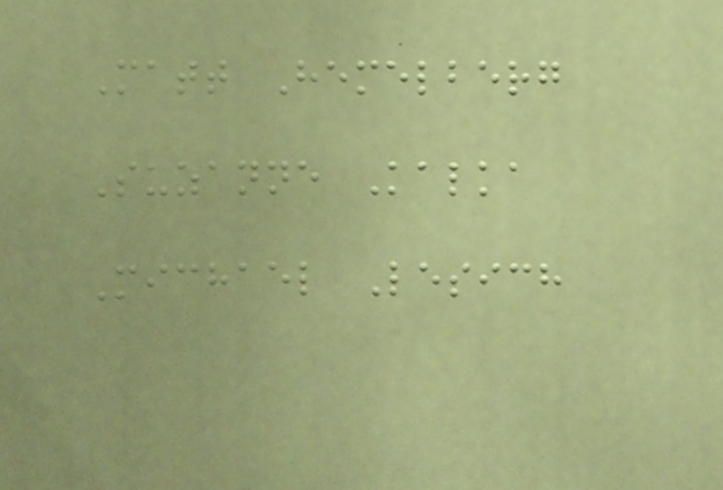Matt Hemelberg
Suzanne Kalka
Michael Lesich
